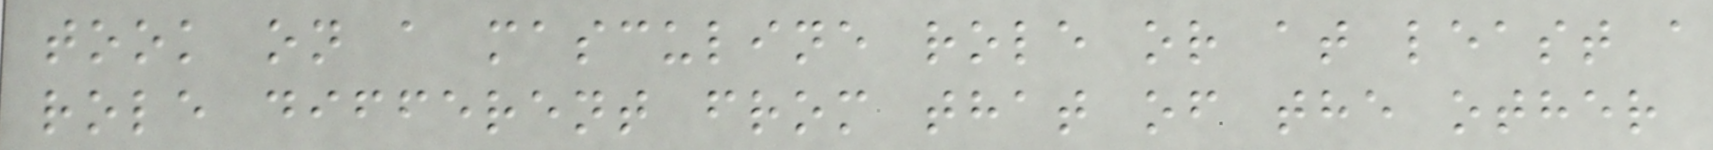took on a masculine role or at least a
role different from that of the other
